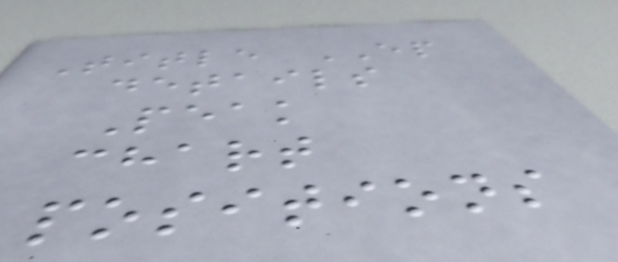Title EP
details
Peak
chart
positions
